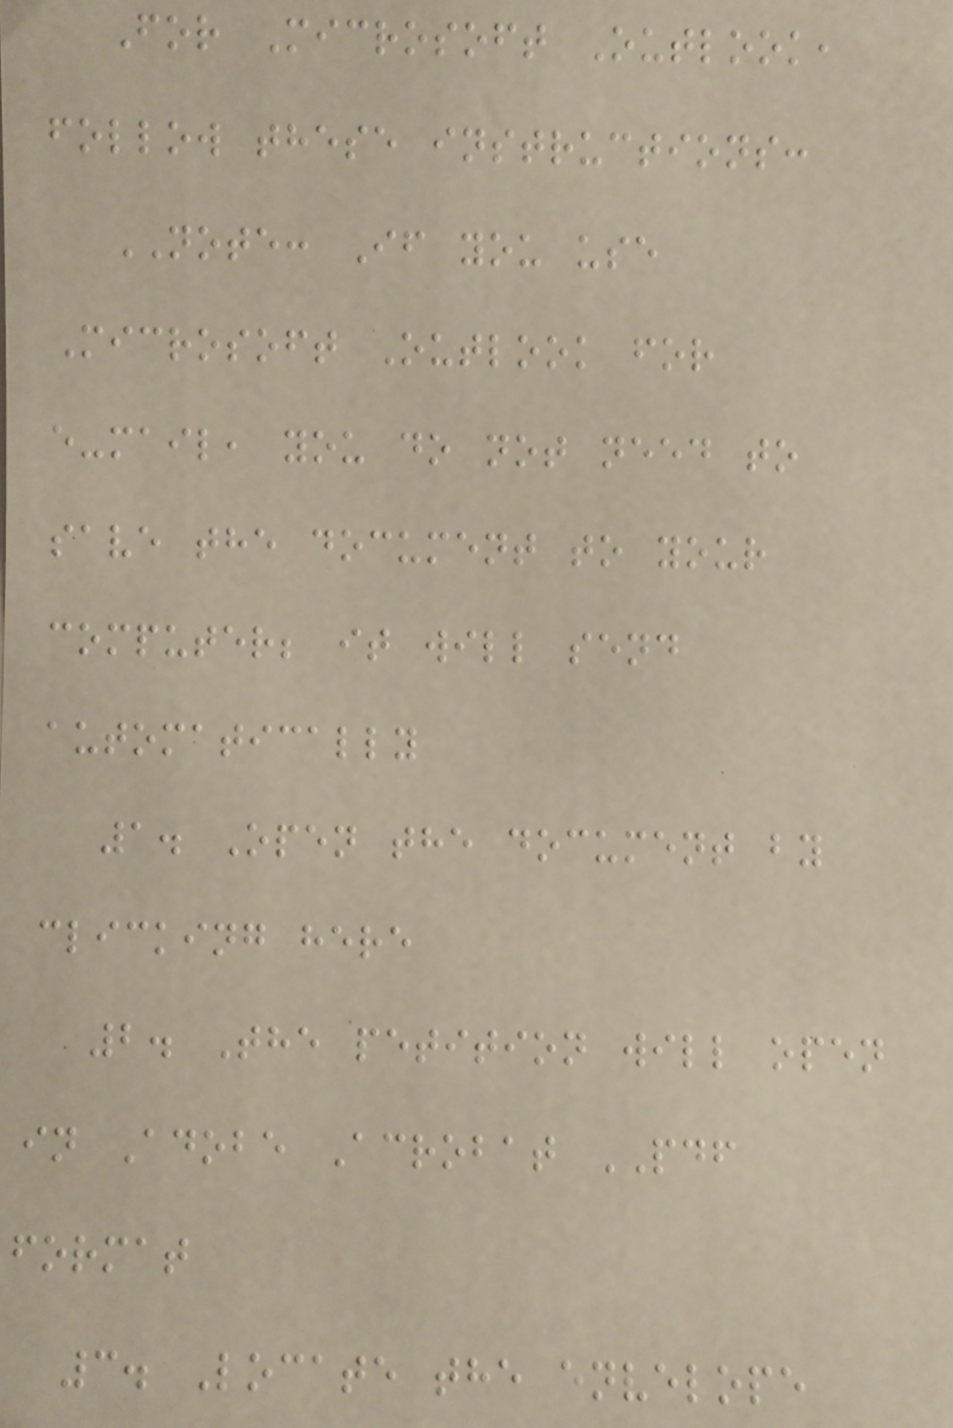For Microsoft Outlook,
follow these instructions:
NOTE: If you use
Microsoft Outlook for
e-mail, you do not need to
save the document to your
computer; it will send
automatically
1. Open the document by
clicking here
2. The petition will open
in Adobe Acrobat PDF
format
3. Locate the envelope
